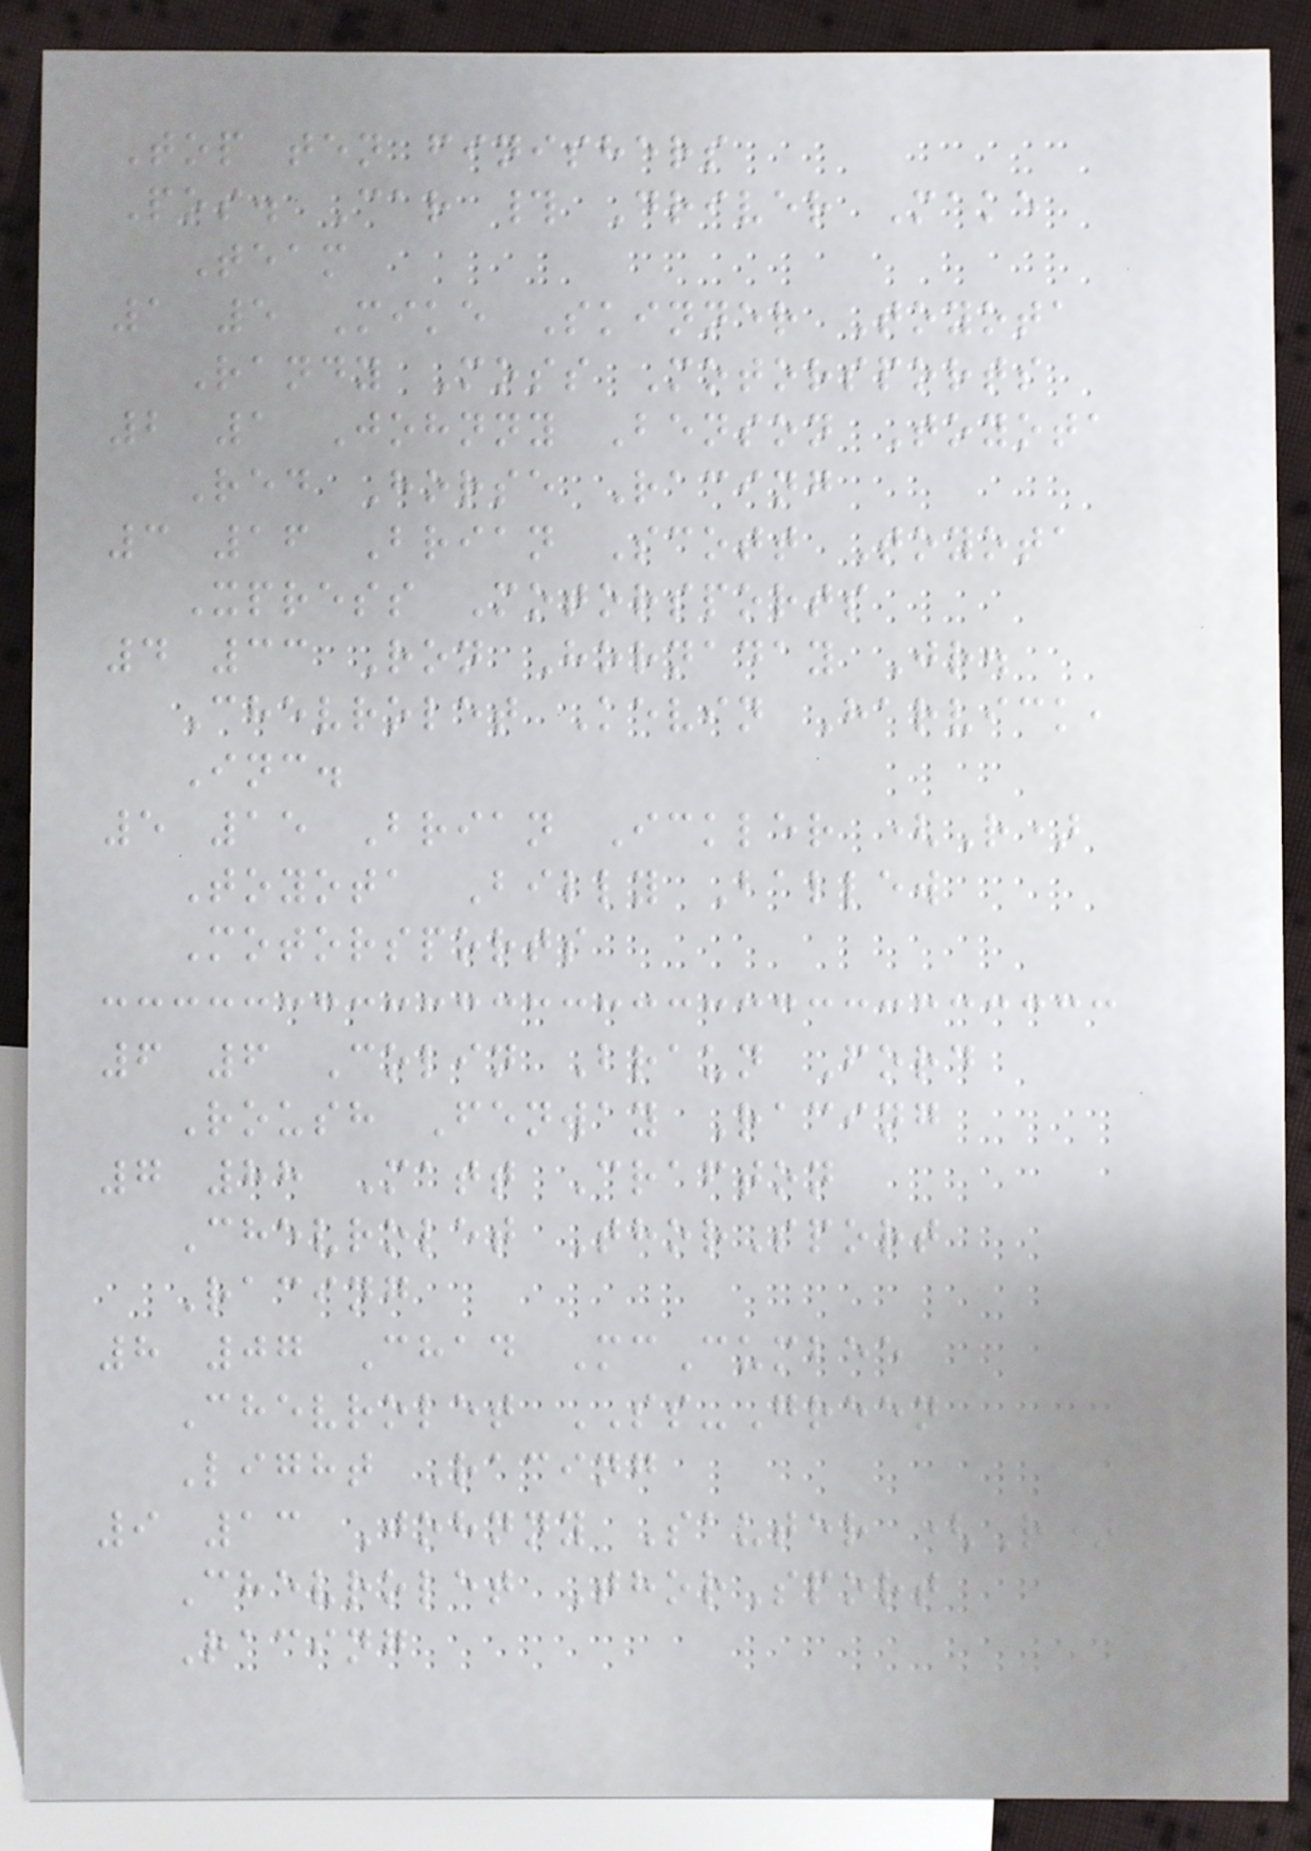Top ten finishers
Pos. Car # Driver Make
Team
1 5 Mike Skinner Toyota
Randy Moss Motorsports
2 1 Johnny Benson Toyota
Red Horse Racing
3 16 Brian Scott Toyota
Xpress Motorsports
4 33 Ron Hornaday Jr.
Chevrolet Kevin Harvick,
Inc.
5 15 Brian Ickler (R)
Toyota Billy Ballew
Motorsports
6 6 Colin Braun Ford
Roush Fenway Racing
7 88 Matt Crafton
Chevrolet ThorSport
Racing
8 07 Chad McCumbee
Chevrolet SS-Green
Light Racing
9 13 Johnny Sauter (R)
Chevrolet ThorSport
Racing
